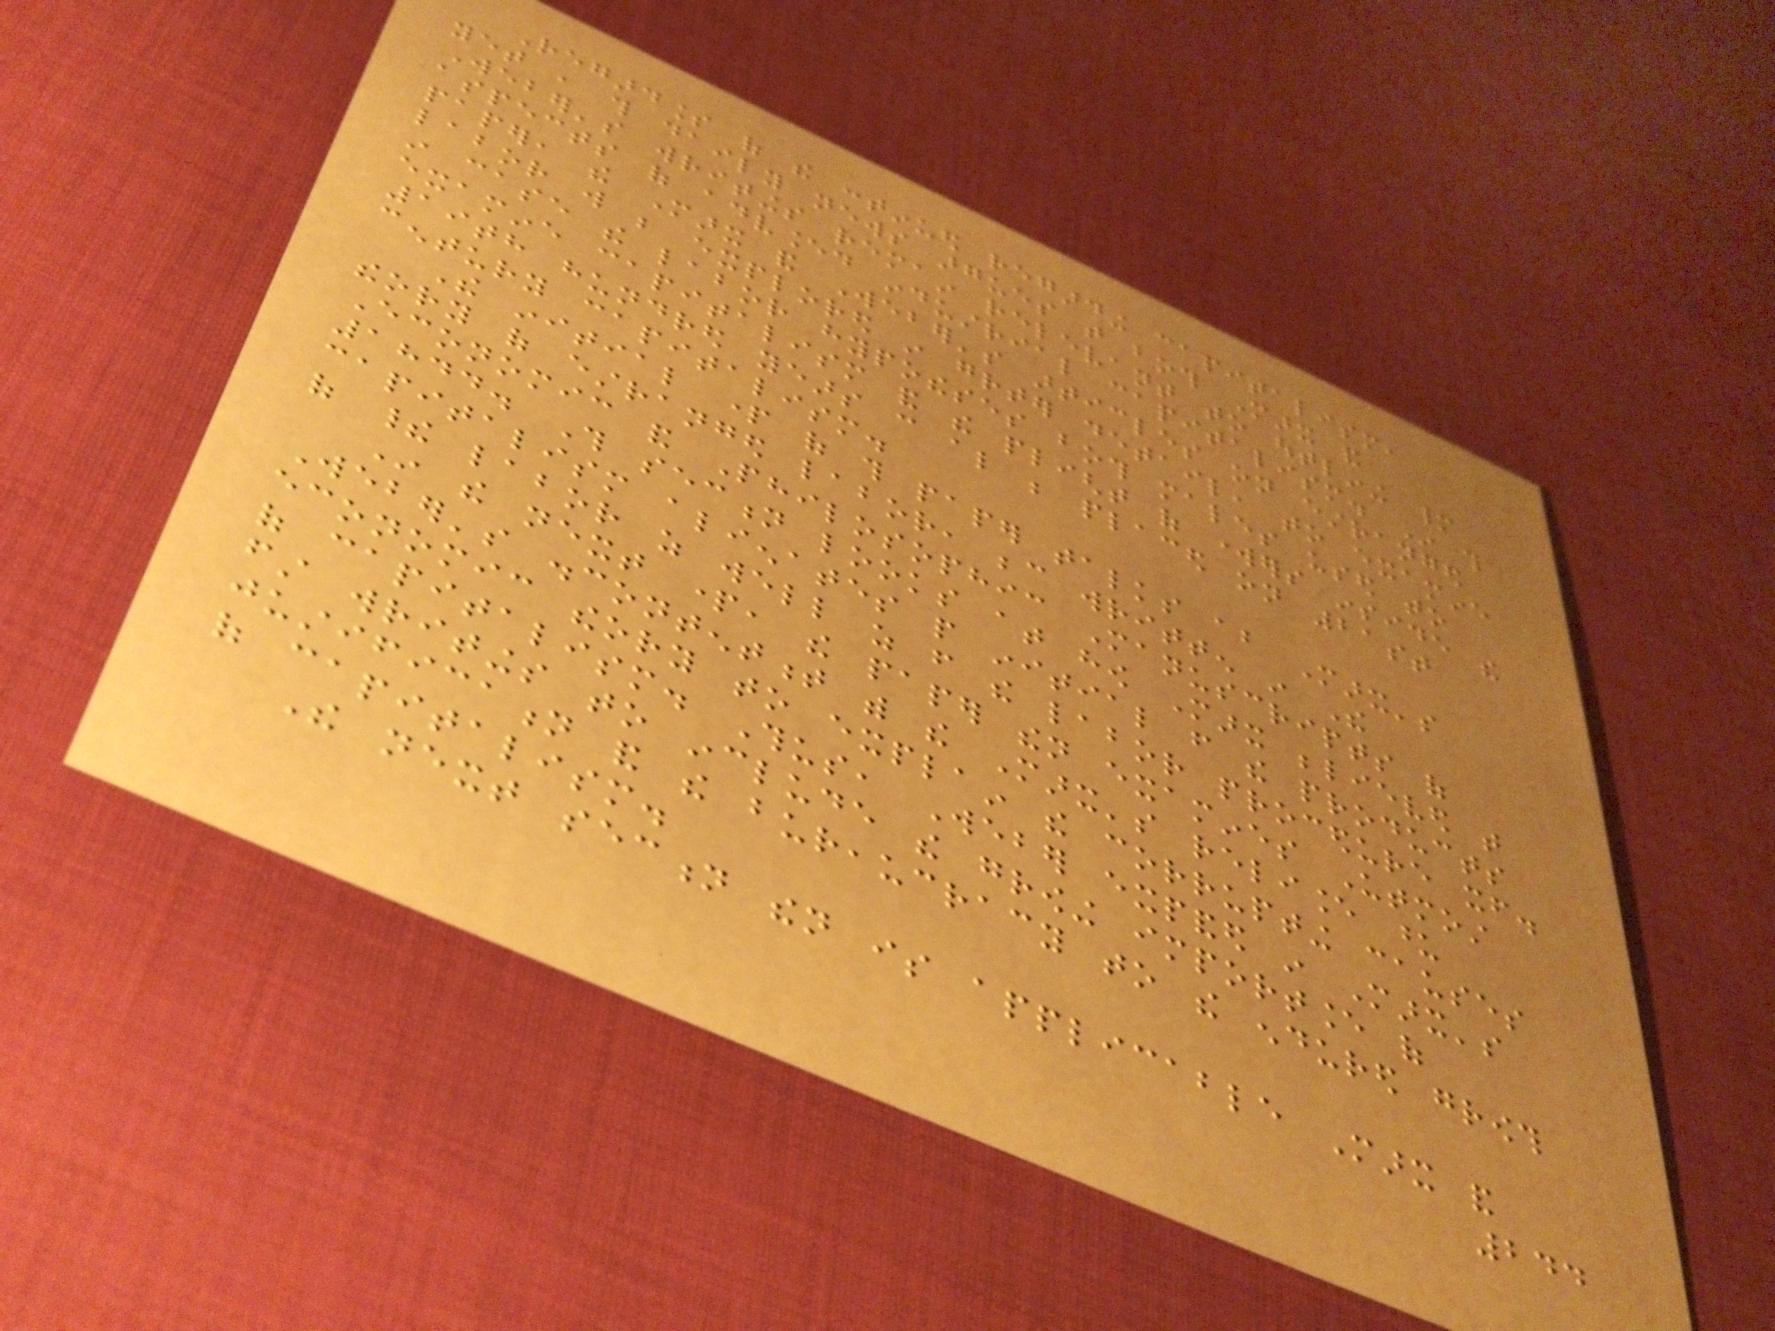Regardless of the continued regarding capitalism,
yet , this daily news argues that both Marx and
Weber's writings remain relevant to outlining many
aspects of advanced industrial capitalism. In this
paper, the Marx and Weber's articles on estranged
labor will be explored in greater detail, to examine
in case the labor hypotheses both males used to
examine capitalism and the plight of workers inside the
19th hundred years can also be placed on 21st
century capitalism.
The initial part of this paper talks about Marx's
theory of estranged labor, because written in The
Economic and Philosophic Manuscripts of
1844. This section looks at how Marx believed that
capitalism alienates people initial from the products
of their labor as well as from the labor procedure itself.
In the next part, the paper then examines Utmost
Weber's discontentment with the Marx's reliance upon
economic theory to explain the corrupting causes
of capitalism. Thus, Weber expanded in Marx's
first writings to include the growing importance of
justification and the bureaucracy to the endured growth
of capitalism.
The next section then is applicable Marx and
244
